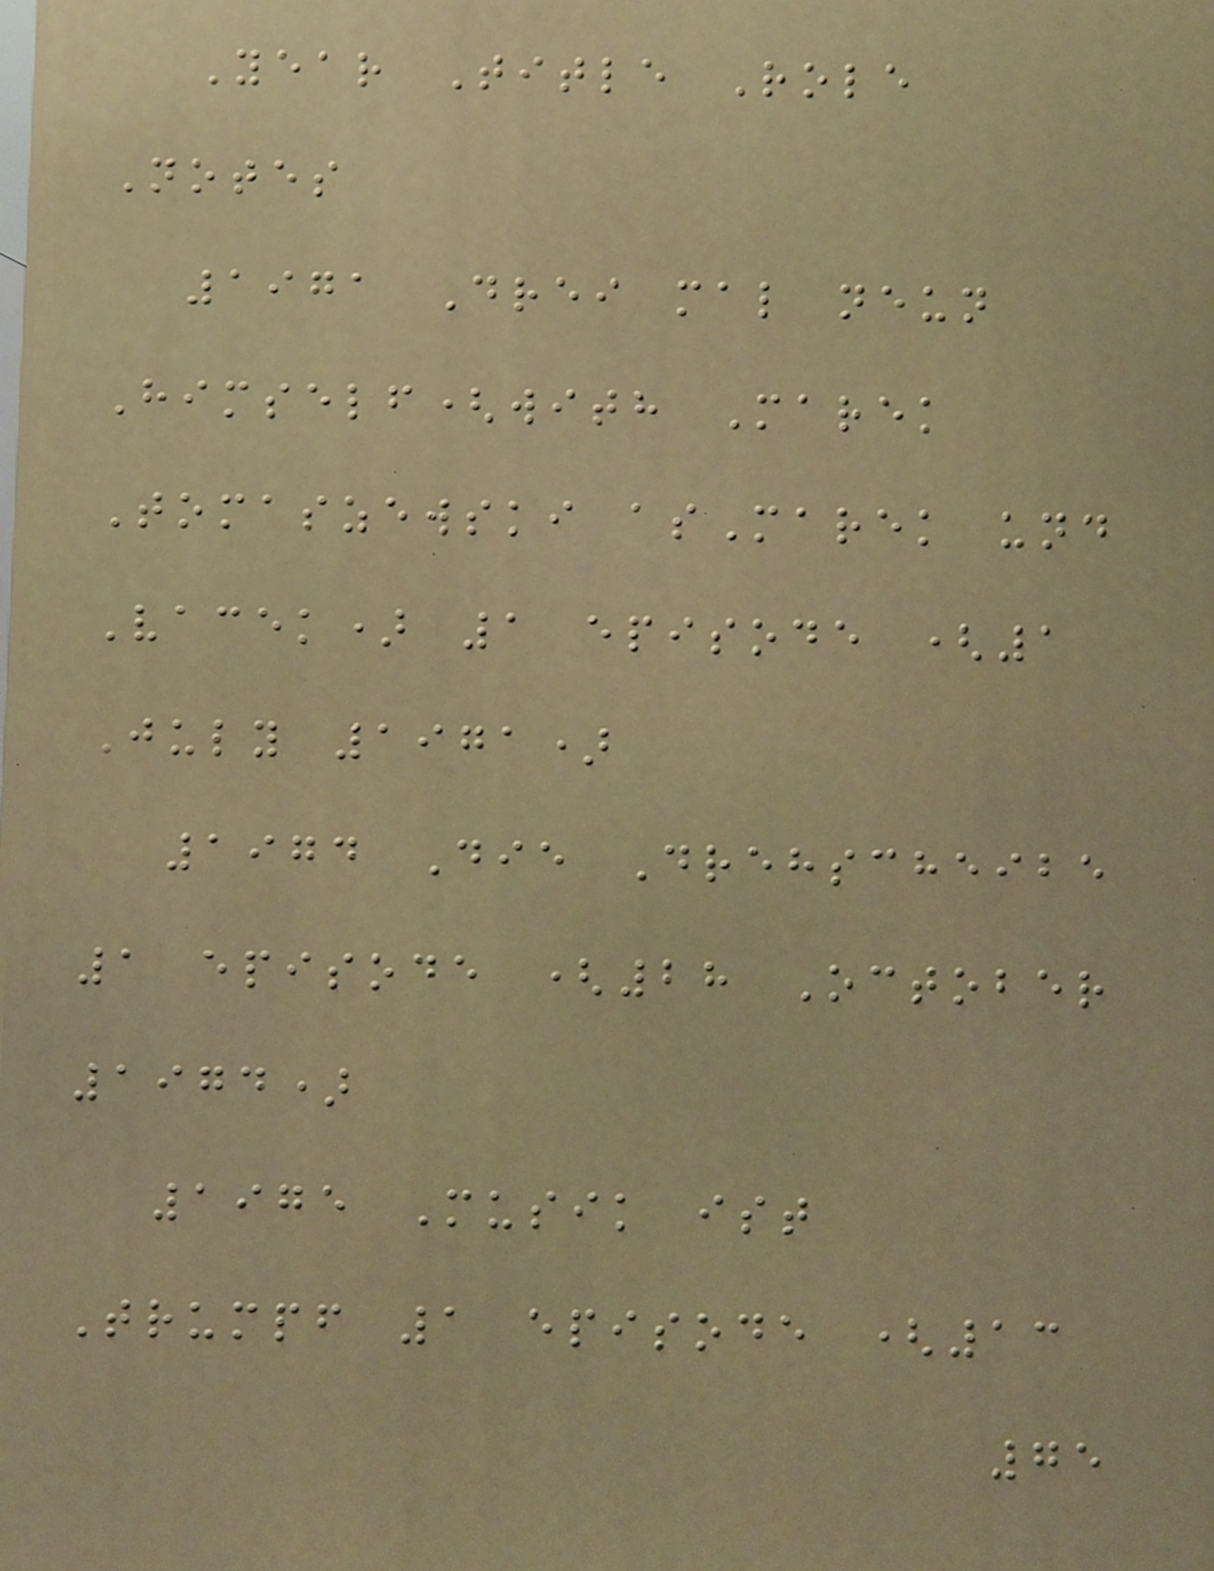Year Title Role
Notes
1971 Drei mal neun
Himself(with Marek
Tomaszewski asMarek und
Vacek) 1 episode (1
July 1971)
1974 Die Drehscheibe
1 episode (28 October
1974)
1975 Musik ist
Trumpf 1 episode (13
75
